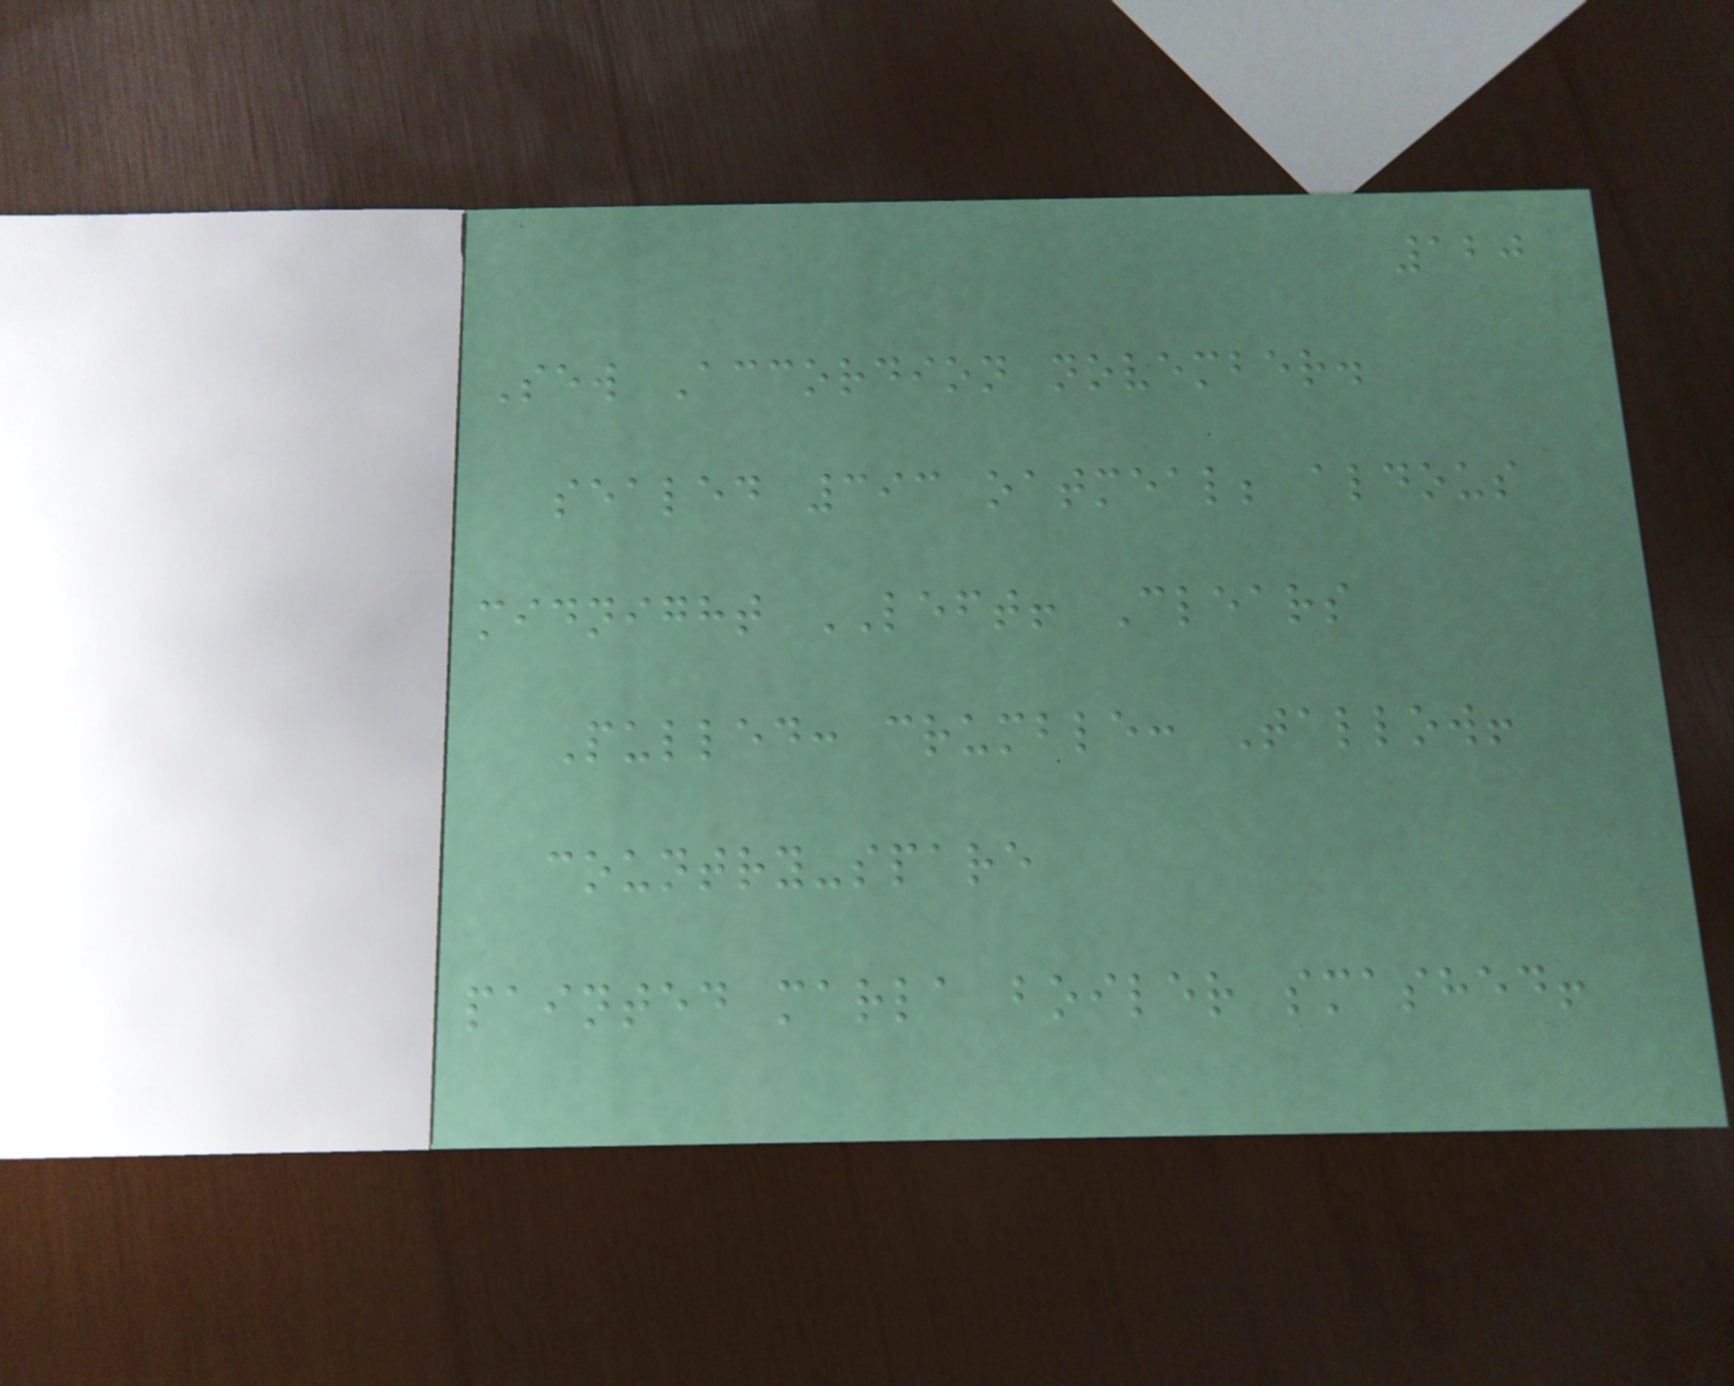120
Sew Accordion november.
sealed 393 oatmeal; aldous
midnight LEFT! Clears
Pulled: crumble: Tallow!
country-spare
painted marla boiler smashed!
